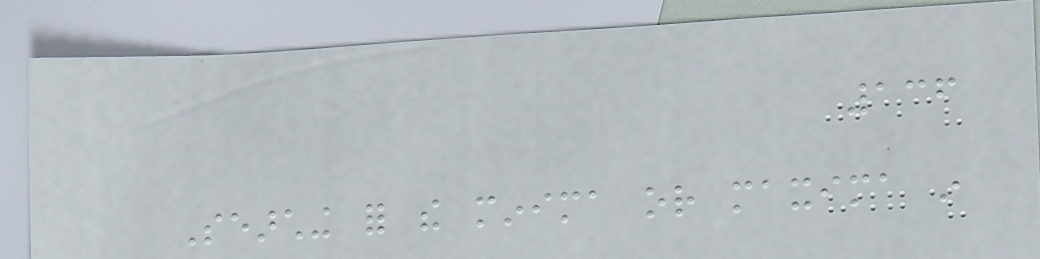136
Searching for the minima or maxima in
